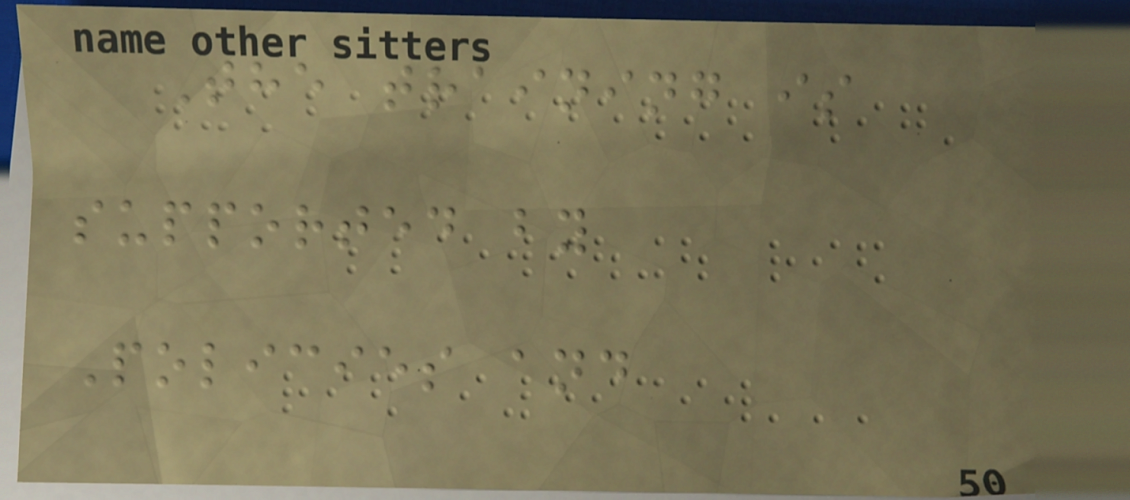The training is
supported by
Policies and
